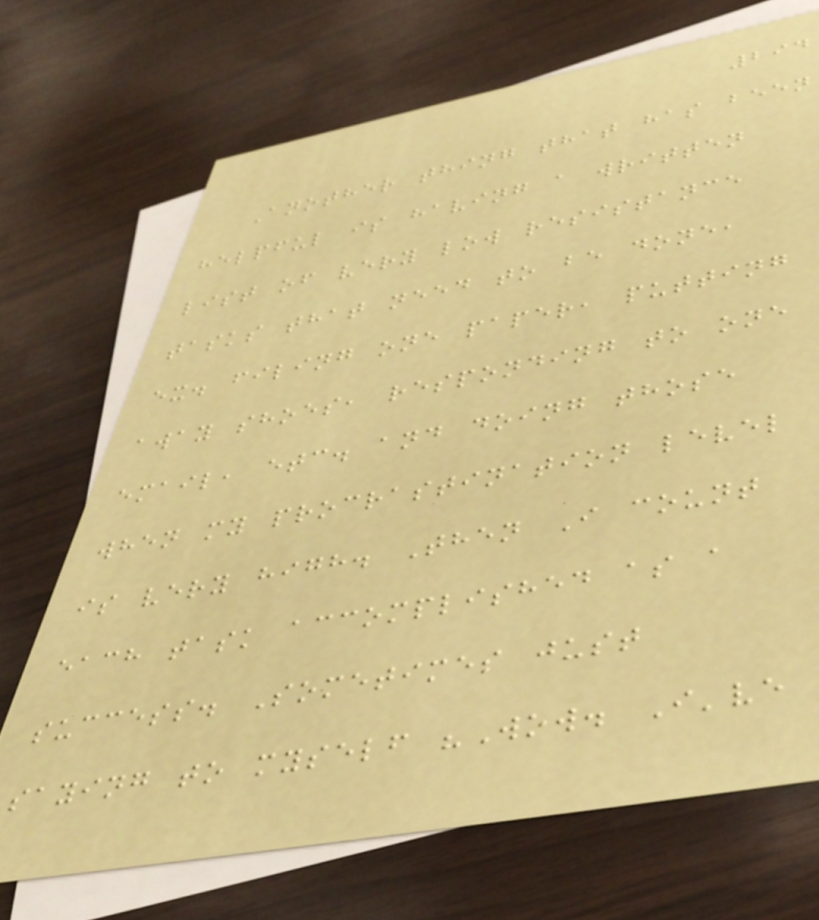294
Another thing that has been
helpful is having a written
list of very low resistance
tasks that need to be done,
ex. filing one paper, putting
away shoes, responding to one
email, etc. and doing those
when my procrastination level
is very high. Then I count
each task accomplished as a
success. Sometimes just
saying to myself "Wow. I've
